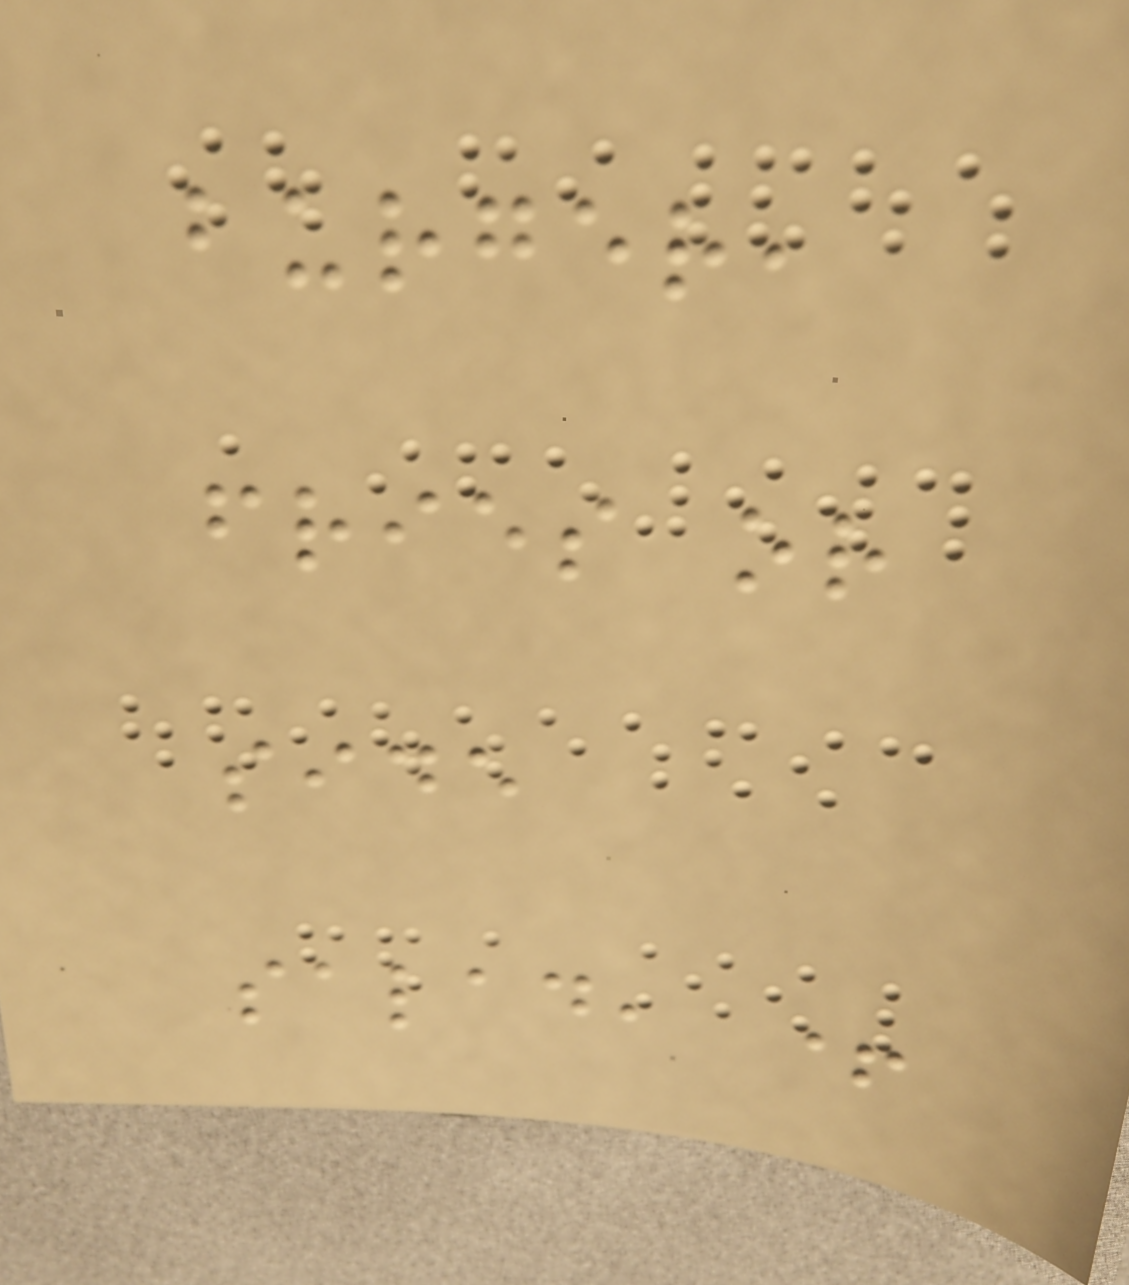burger,
fries or
side
salad, +
